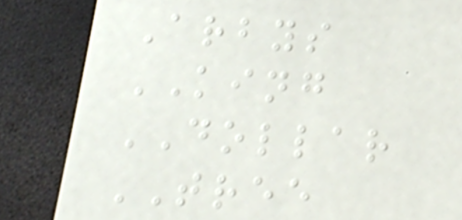Arbys
KING
DOLLAR
TREE
